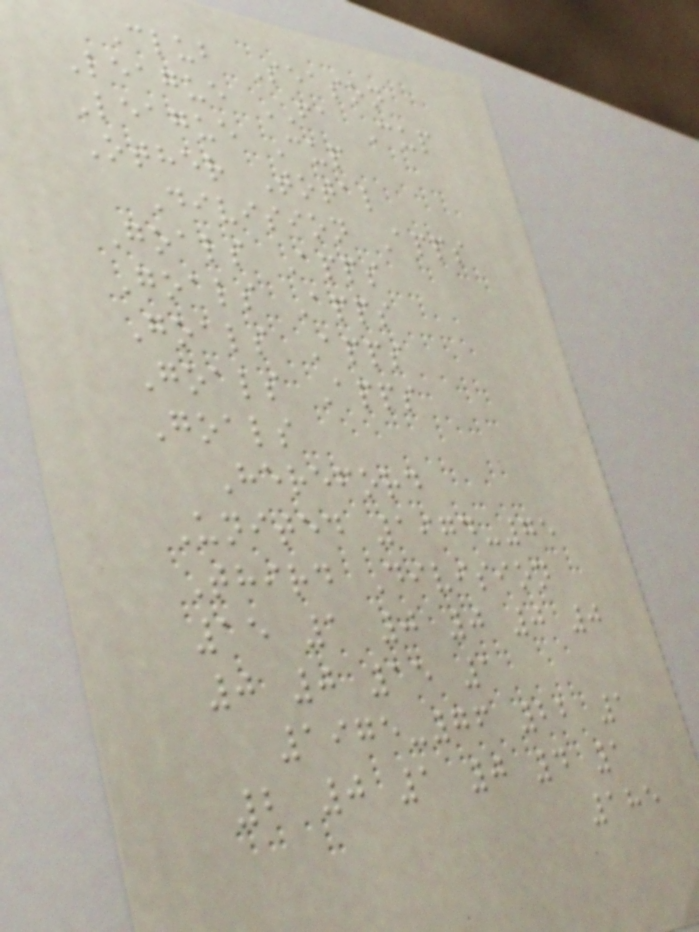Club Season
League FA Cup
League Cup
Other Total
Division Apps
Goals Apps
Goals Apps
Goals Apps
Goals Apps
Goals
Hereford
United 1974-75
Third Division
15 1 0 0 0 0
0 0 15 1
1975-76 22 1
2 0 1 0 4 1
185
